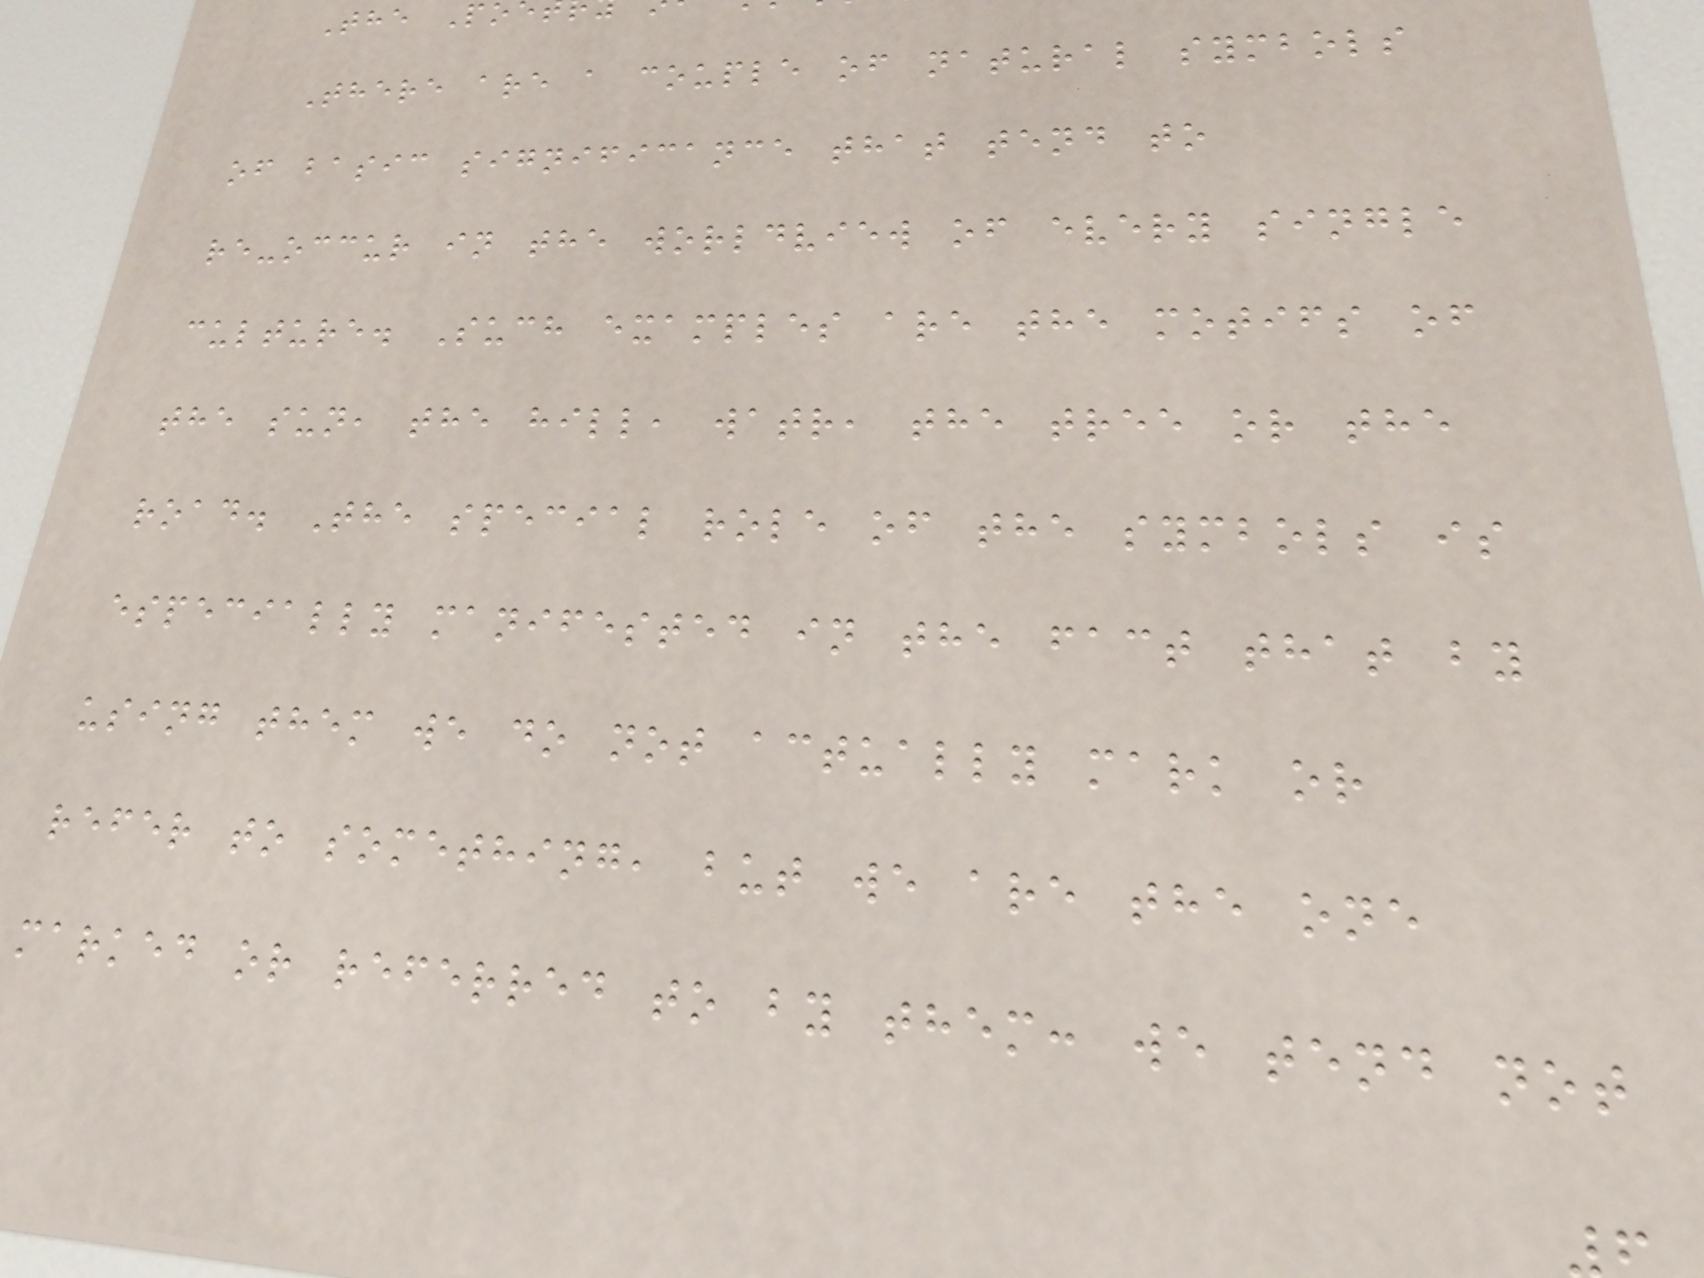There are a couple of natural symbols
of basic significance that tend to
re-occur in the worldview of every single
culture. Such examples are the motifs of
the sun, the hill, watr, the tree or the
road. The special role of the symbols is
especially manifested in the fact that by
using them we do not actually mark or
refer to something, but we are the one
marked or referred to by them: we tend not
